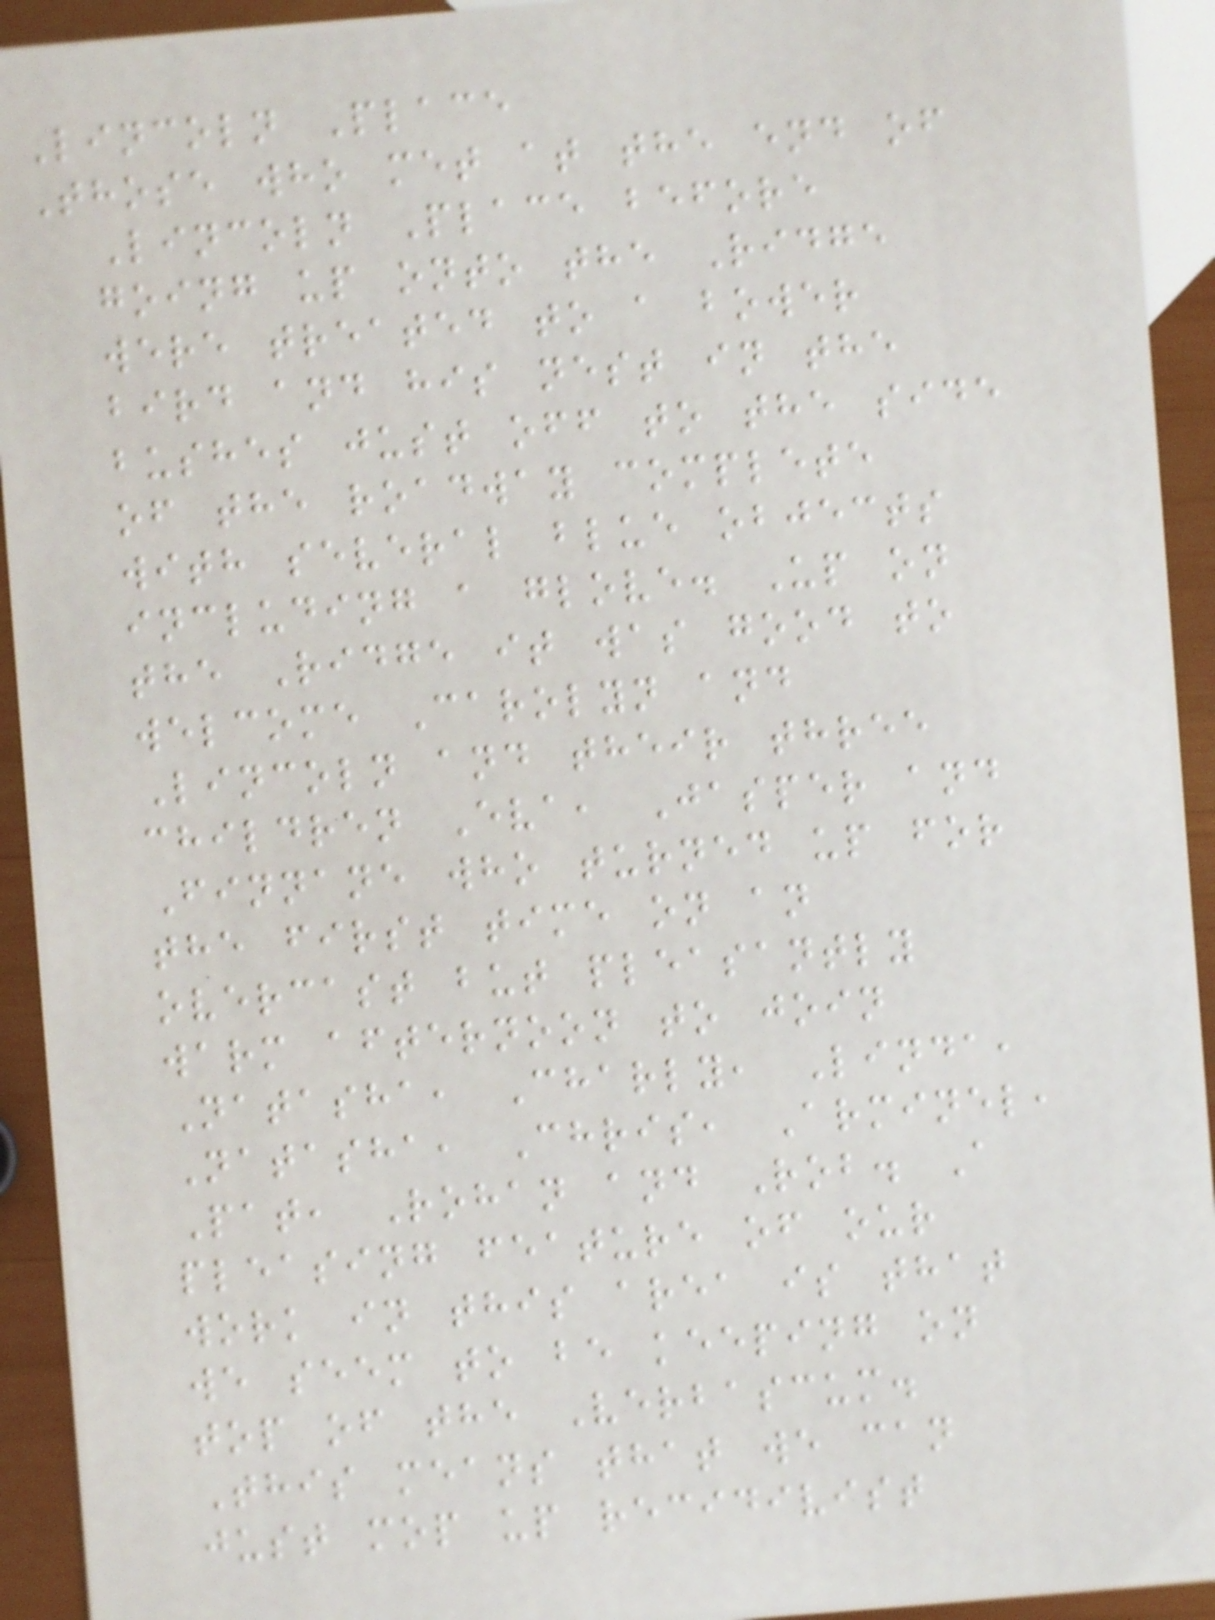Lincoln Place
Those who met at the end of
Lincoln Place before
going up onto the Ridge
were treated to a bower
bird and his nest in the
bushes just off to the side
of the roadway complete
with several blue objects
including a glove. Up on
the Ridge it was good to
welcome Carolyn and
Lincoln and their three
children Eva, Jasper and
Finnane who turned up for
the first time on an
overcast but pleasantly
warm afternoon to join
Natasha, Charly, Linda,
Natasha, Chris, Arminel,
Pat, Rohan and Rob. A
pleasing feature of our
work in this area is that
we seem to be keeping on
top of the Verbascum.
This means that we can
just mop up recidivist
